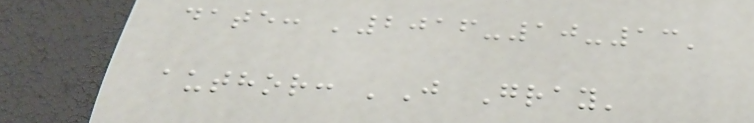date: '2016-10-13'
author: 'J Gray'
